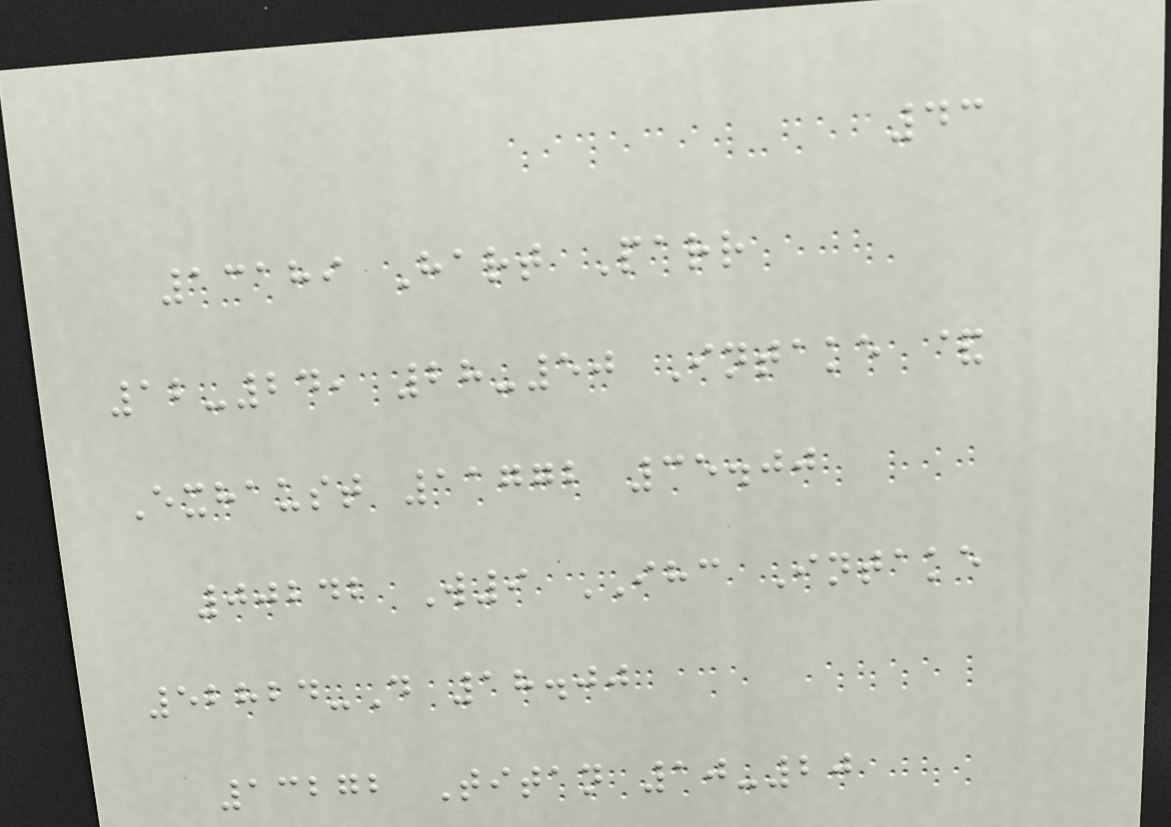43
13189 Hart Parr
12-24, 28-50 Intake &
Exhaust 11772 35.00
00242 W9 IHC Intake
52824-D 18.00
13272 Titan 10-20
